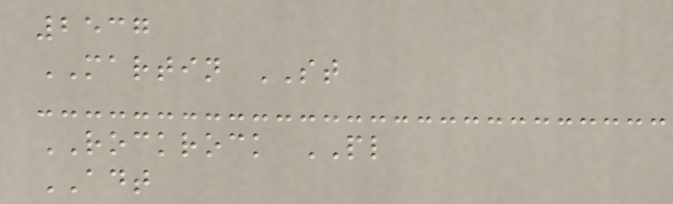2537
MARTIN ST
ROCKROCK PL
ADT
